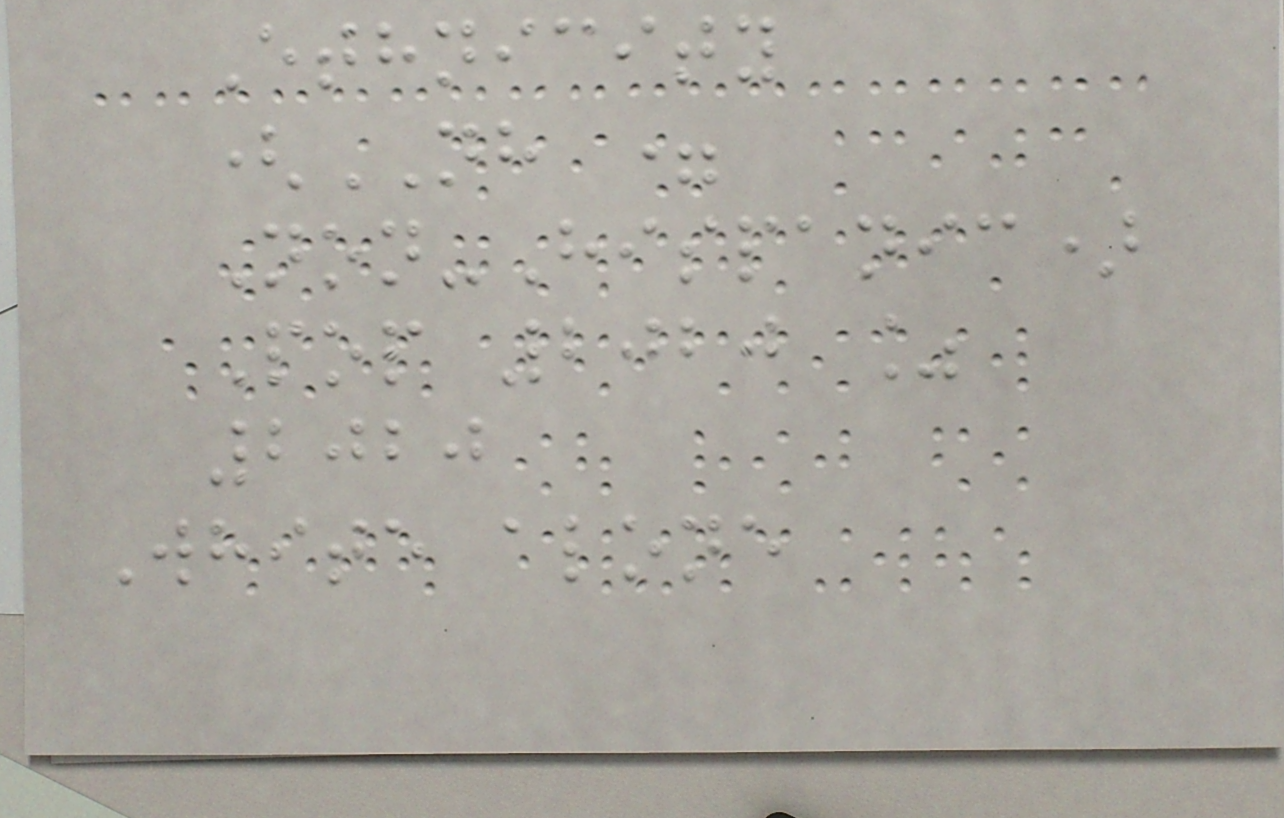Ethnicity
(NH =
Non-Hispanic)
Pop 2020 %
2020
White alone
